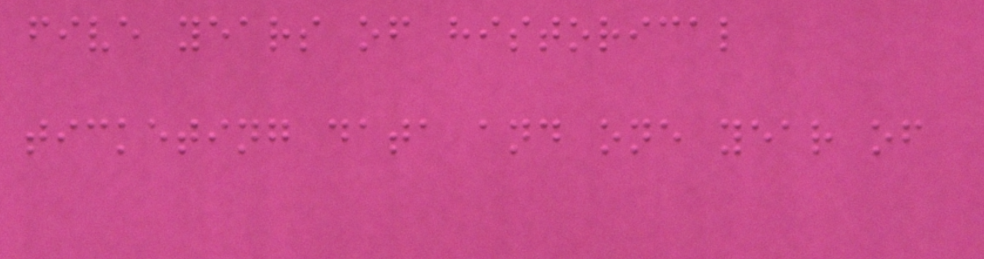five years of historical
ticketing data and one year of
